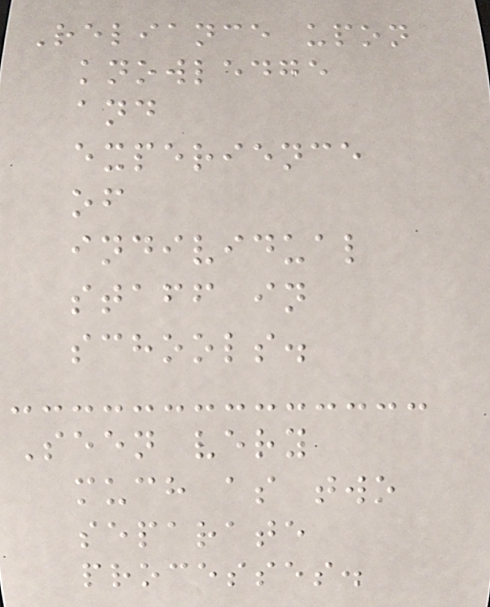Reliance upon
knowledge
and
experience
of
individual
staff in
schools.
Seen very
much as two
separate
processes.
